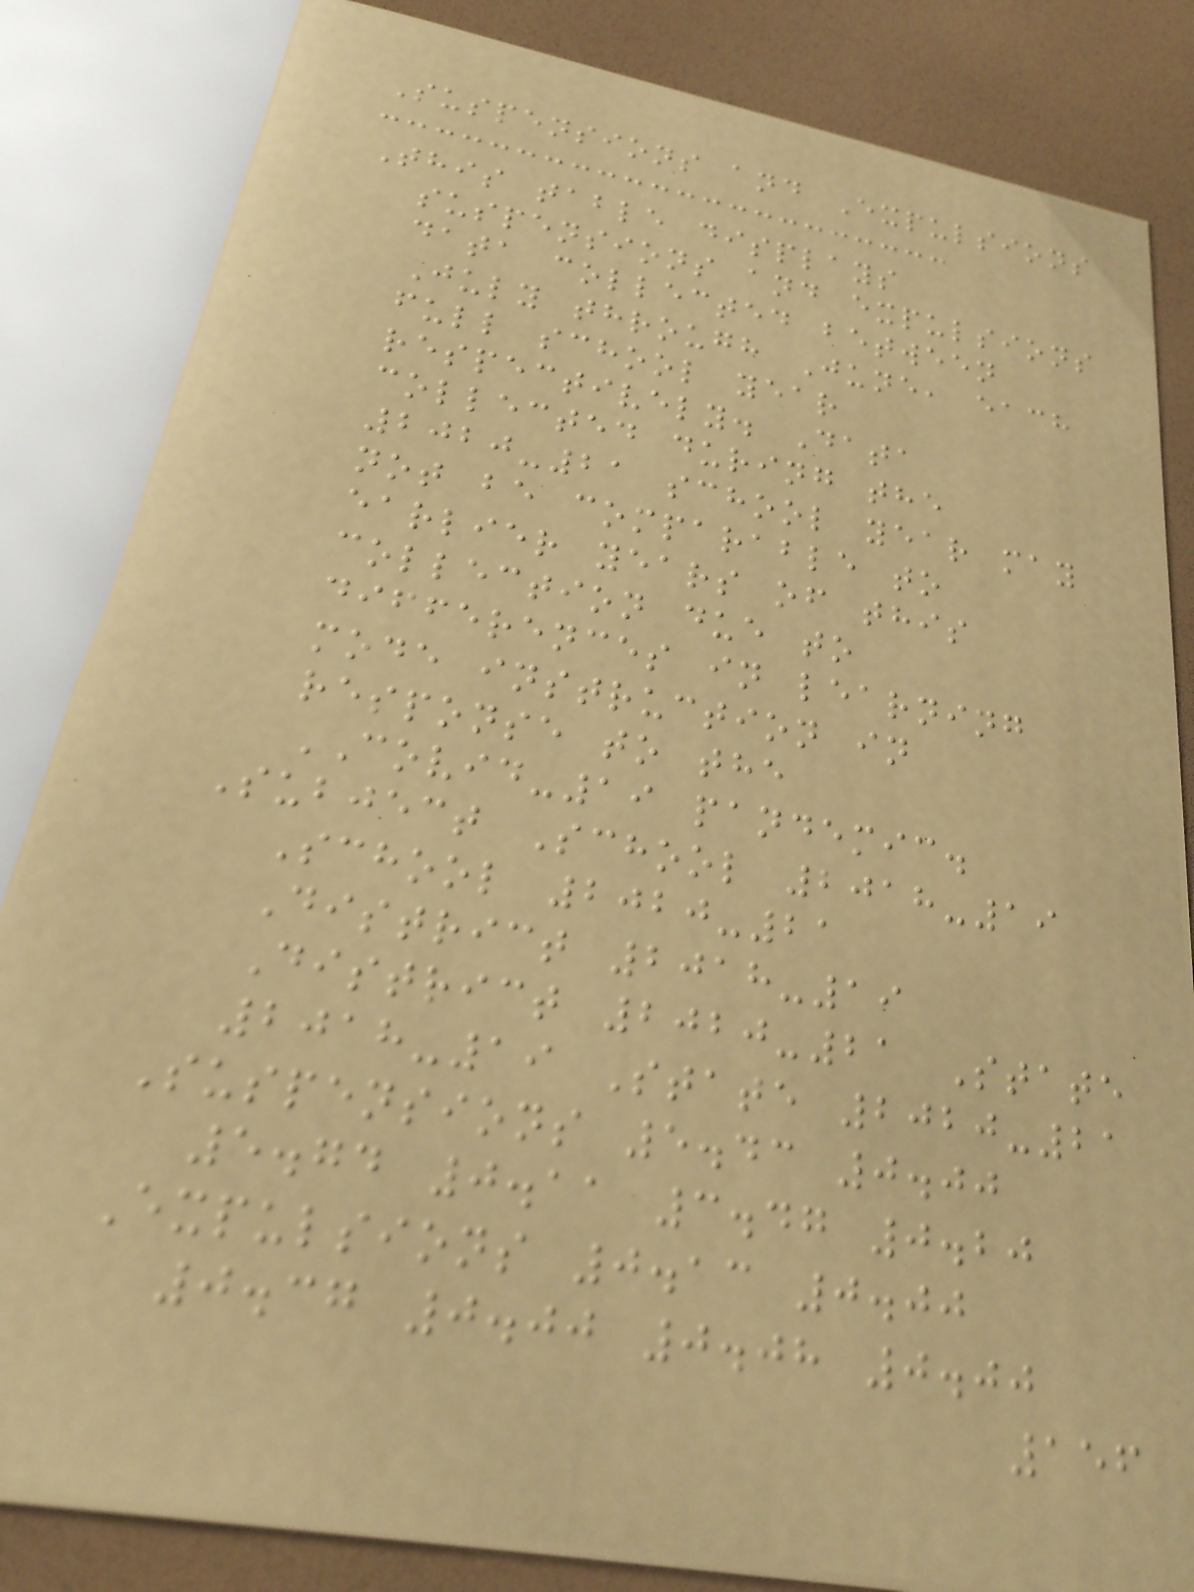Suspensions and Expulsions
This table displays
suspensions and expulsions
data collected between
July through June, each
full school year
respectively. Data
collected during the
2020-21 school year may
not be comparable to
earlier years of this
collection due to
differences in learning
mode instruction in
response to the
COVID-19 pandemic.
Subject School 2018-19
School 2020-21
District 2018-19
District 2020-21 State
2018-19 State 2020-21
Suspensions 5.43 0.00
5.74 0.11 3.47 0.20
Expulsions 0.13 0.00
0.37 0.00 0.08 0.00
156
